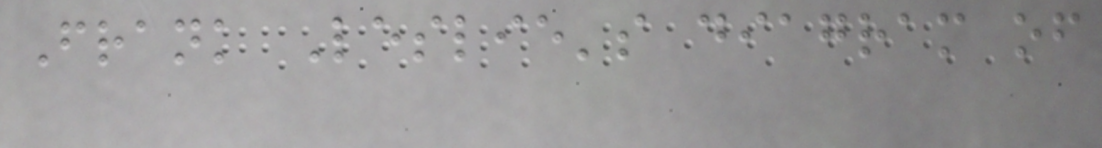Frank Leslie's diagram of
